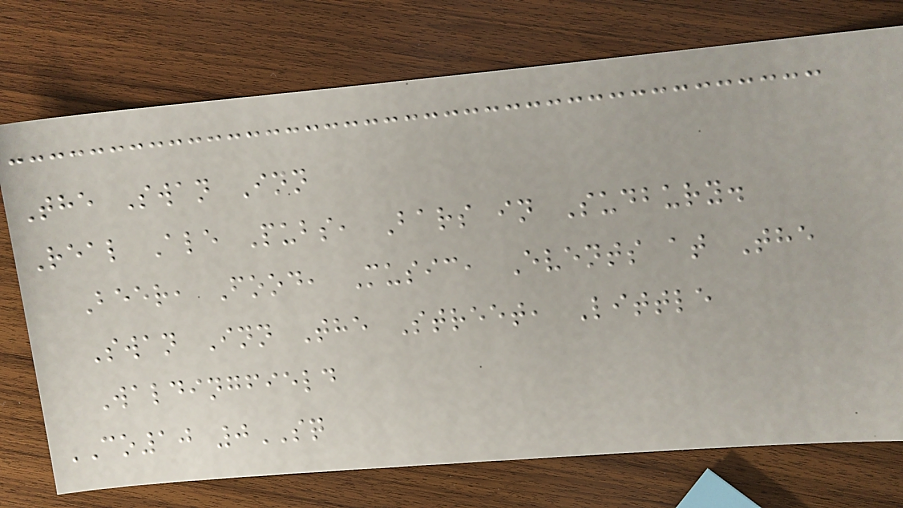The Swan Inn
Real Ale Pubs, Bars in Sudbury.
Beer, Food, Music, Events at The
Swan Inn The Street, Little
Waldingfield
CO10 0SQ
